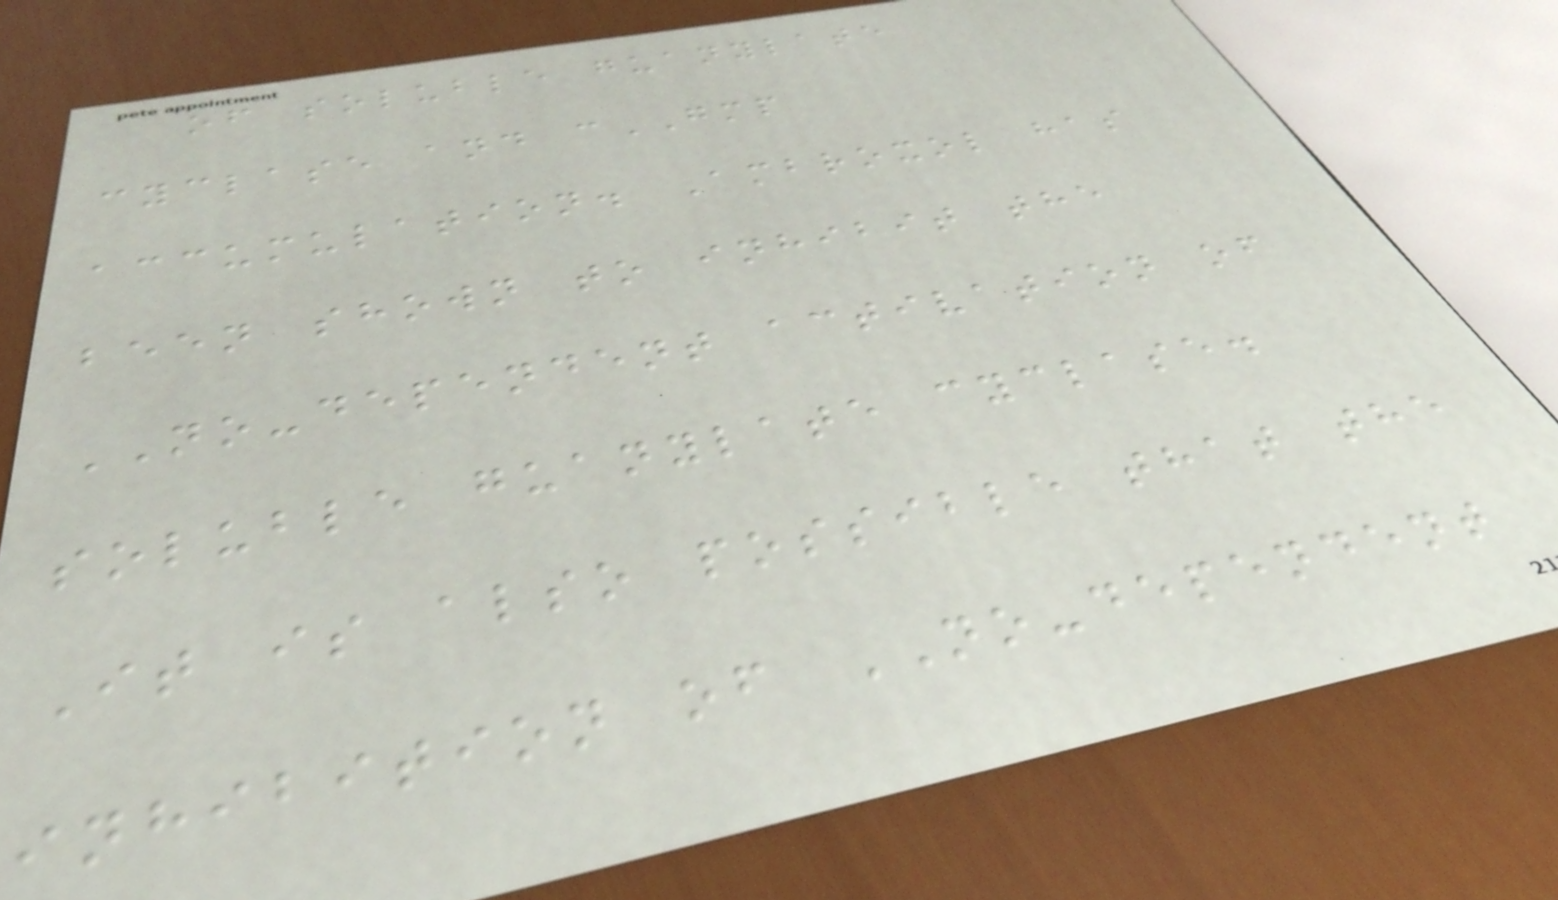of soluble guanylate
cyclase and cGMP
accumulation. Ambroxol has
been shown to inhibit the
NO-dependent activation of
soluble guanylate cyclase.
It is also possible that the
inhibition of NO-dependent
